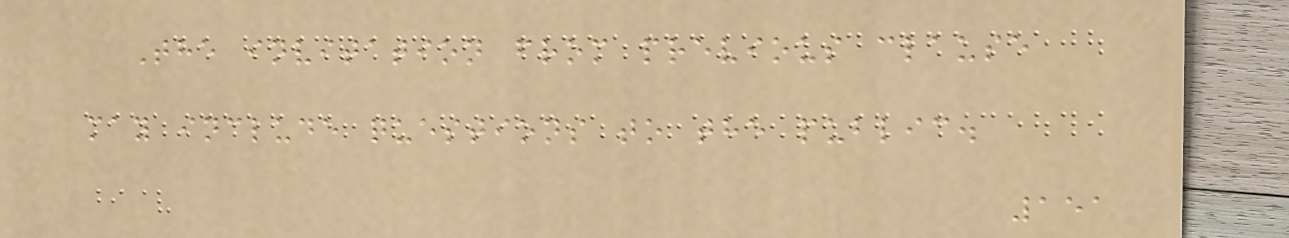The invitation from previous clause
may include questions to the public.
151
